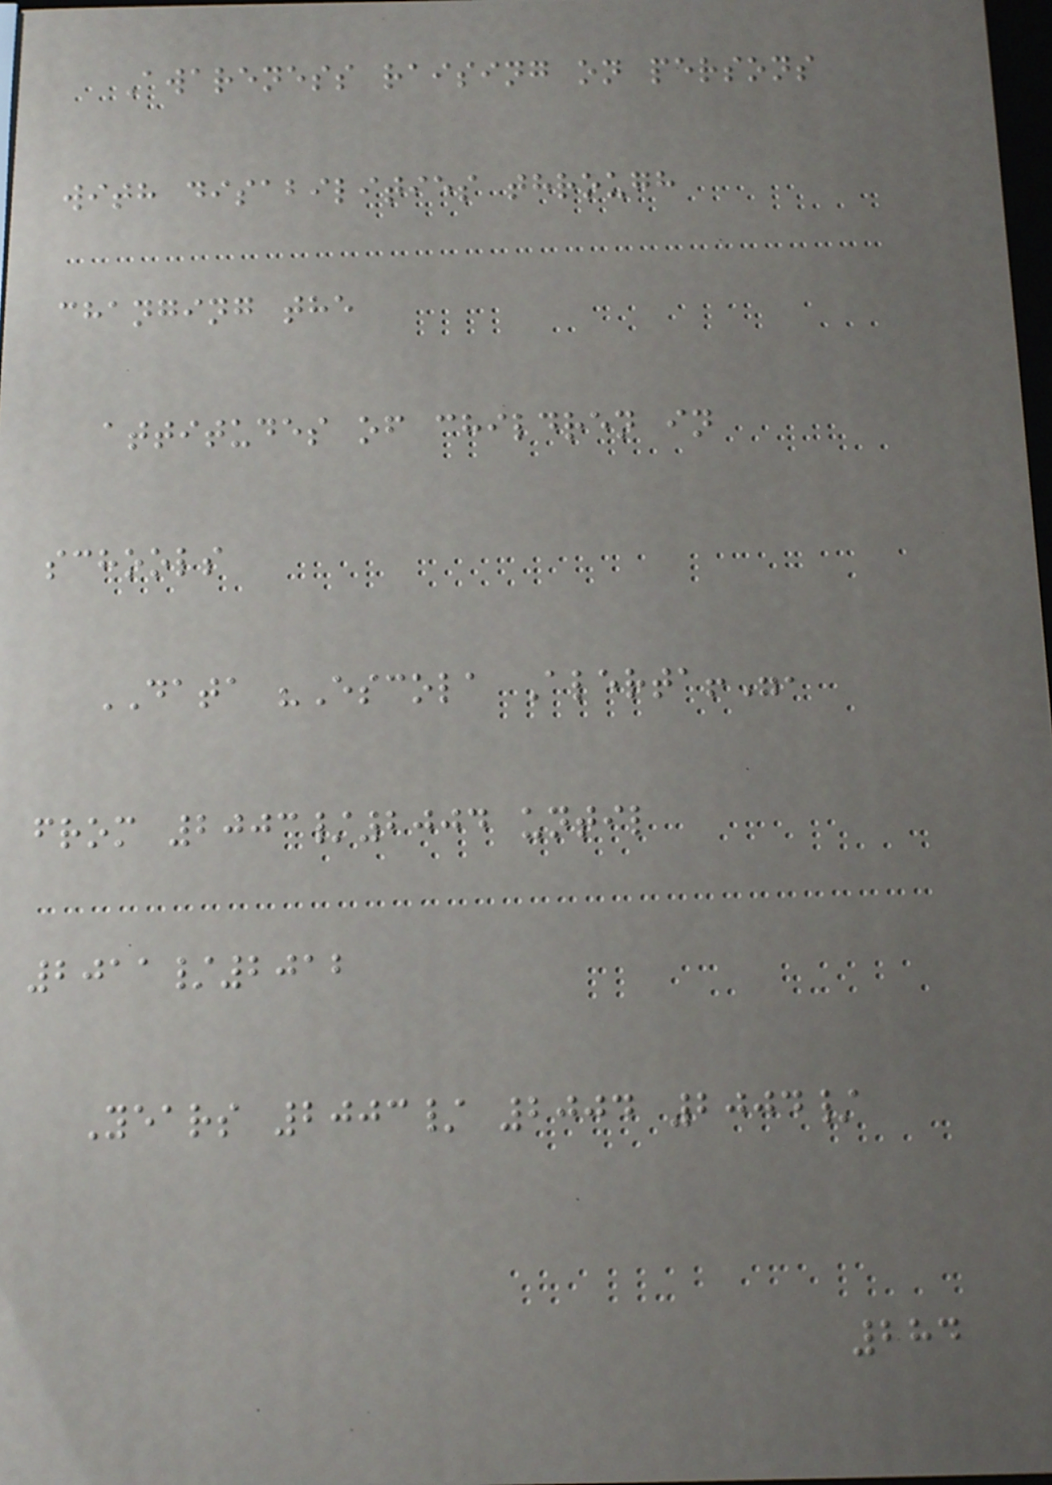Awareness raising on persons
with disabilities through
changing the
attitudes of children in
schools
DATA "Escola Alerta!",
from 2003/2004 until
2011/2012
Years 2003/ 2004 2004/
284
